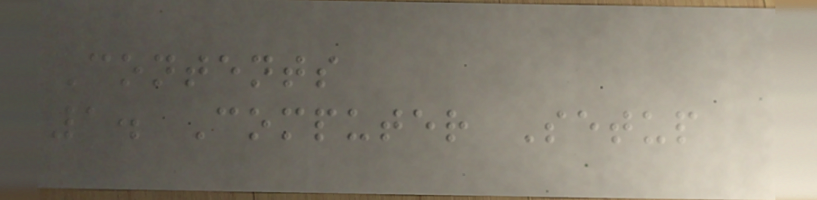Contents
1. Computer Setup
